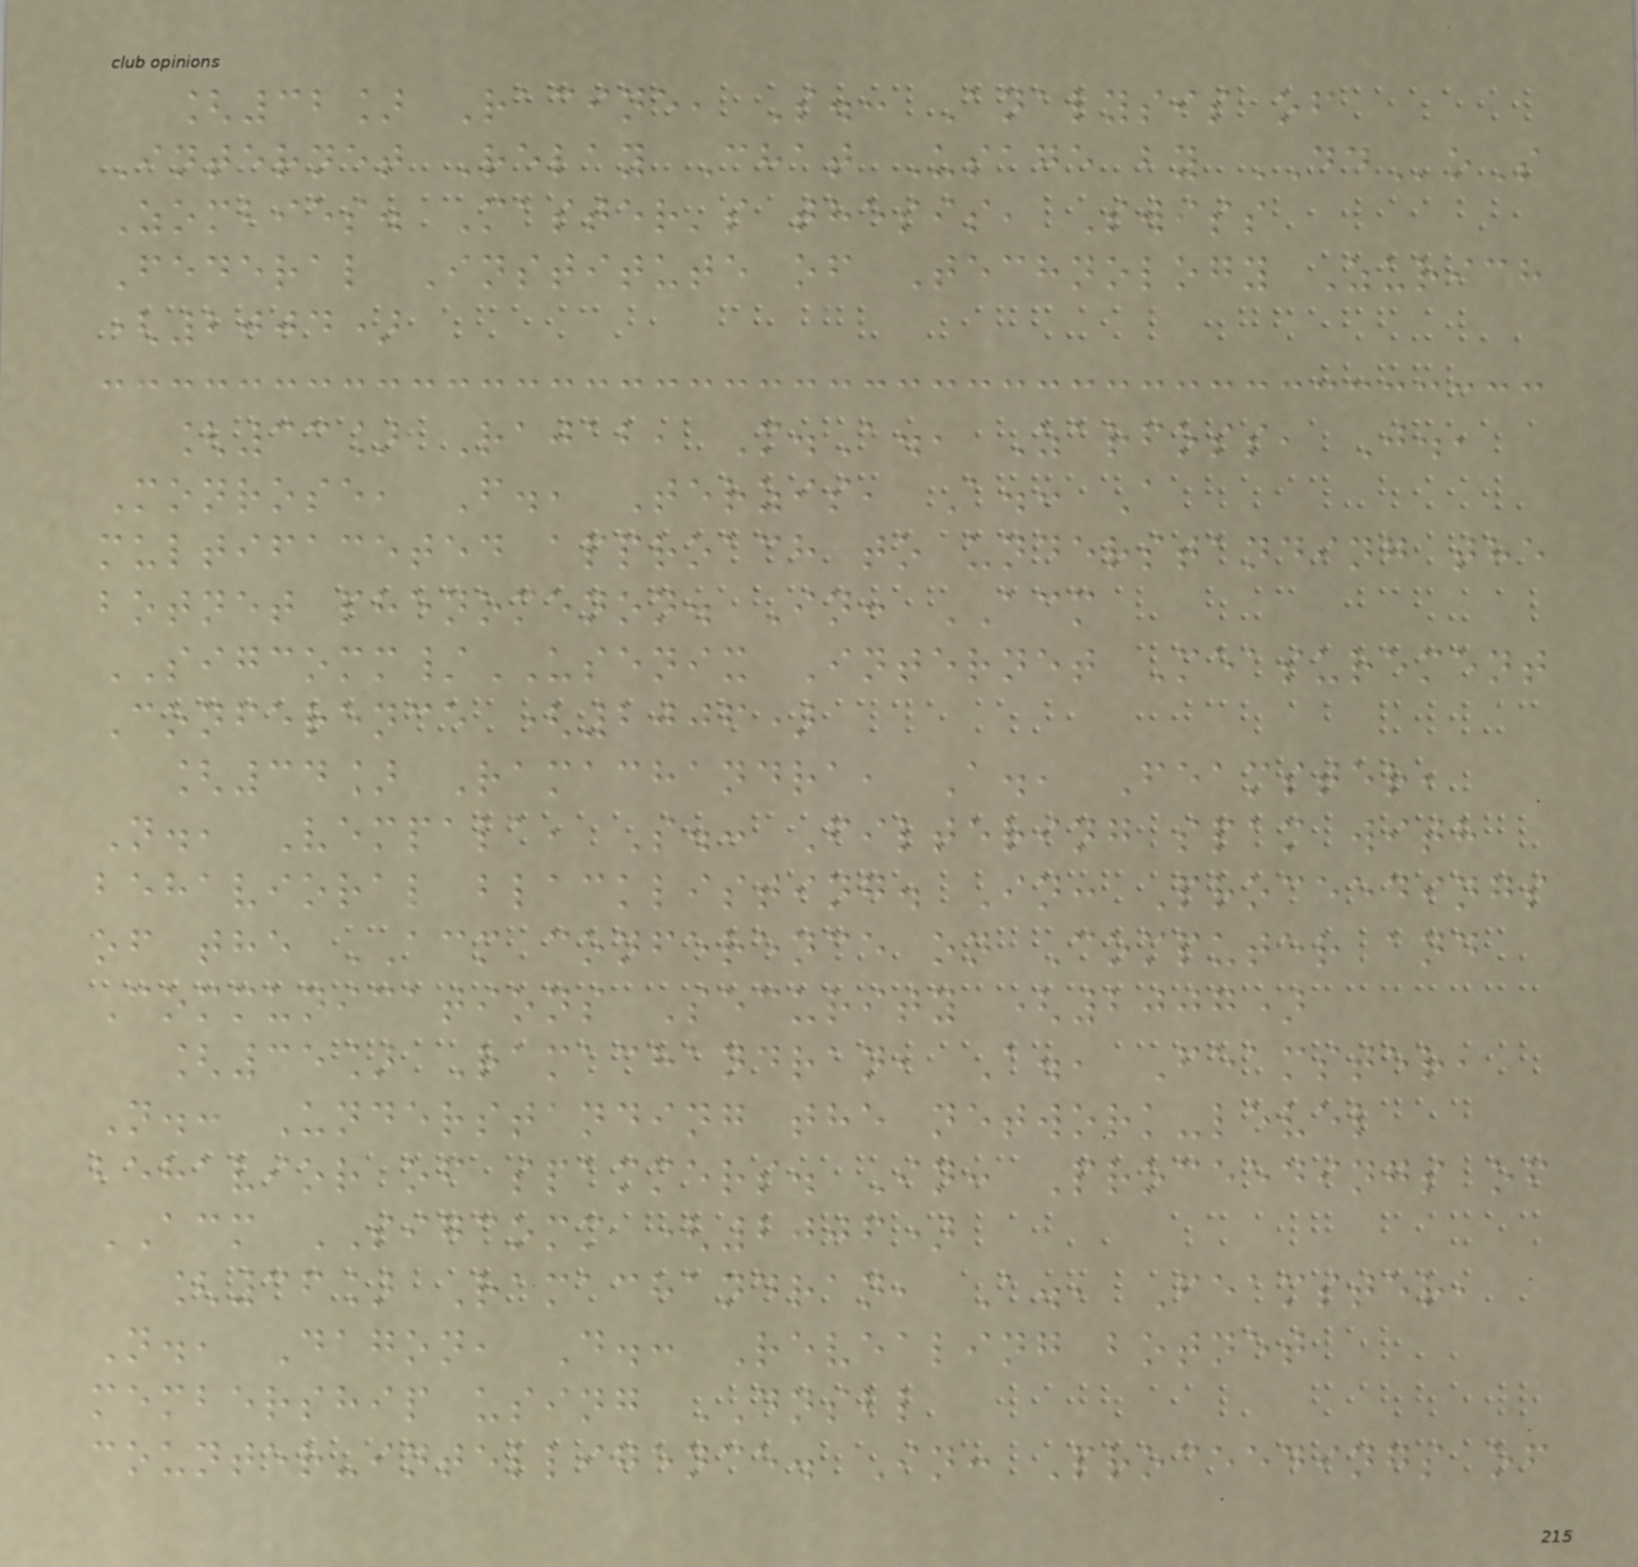[32] Racine, S.: Analysis of
Internet Relay Chat Usage by DDoS
Zombies. Master's thesis, Swiss
Federal Institute of Technology Zurich
(2004)
[33] Rajab, M.A., Zarfoss, J.,
Monrose, F., Terzis, A.: A
multifaceted approach to understanding the
botnet phenomenon. In: ACM
SIGCOMM/USENIX Internet Measurement
Conference (2006)
[34] Ramachandra, A., Feamster,
N., Vempala, S.: Filtering spam with
behavioral blacklisting. In: Proceedings
of the ACM conference on Computer and
Communications Security (2007)
[35] Ramachandran, A., Feamster,
N.: Understanding the network-level
behavior of spammers. In: Proceedings of
ACM SIGCOMM (2006)
[36] Ramachandran, A., Feamster,
N., Dagon, D.: Revealing botnet
membership using DNSBL
counter-intelligence. In: Proceedings of
